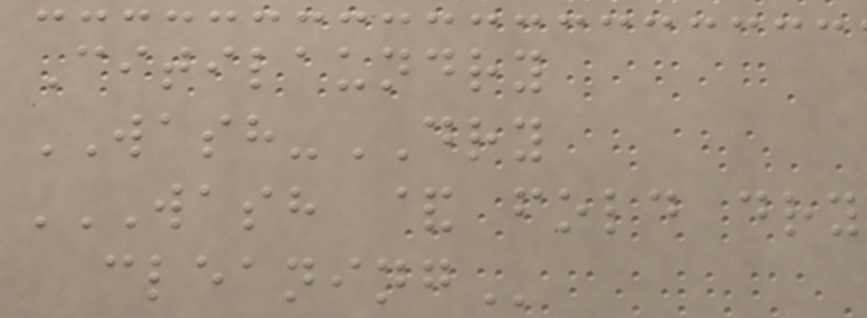Citilaundry
WASH-DRY
WASH & FOLD DRY
CLEANING
